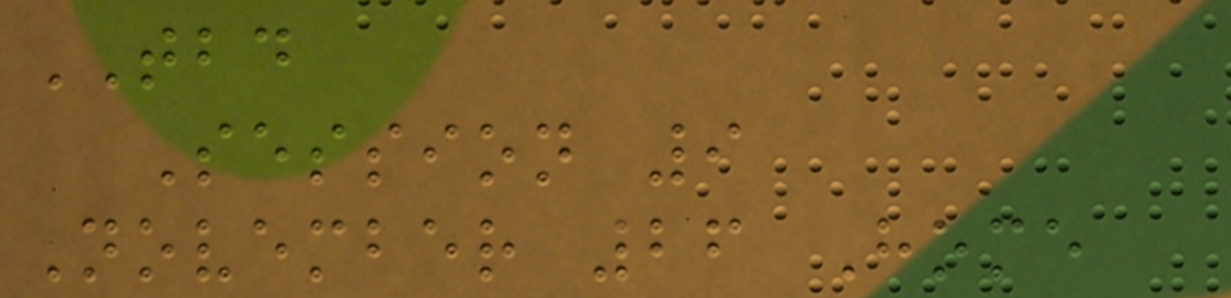TBD
Session 9
November 26 Home
